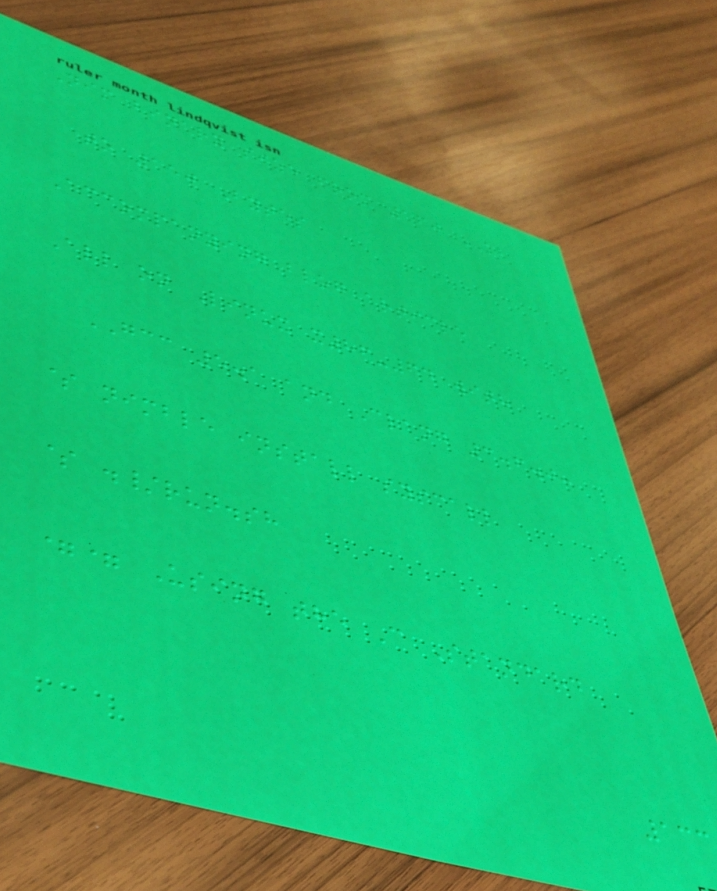Nim binary size from 160 KB
to 150 Bytes
Accompanying blog article
All on Linux x86-64 with
GCC 5.1 and Clang 3.6.0:
$ nimble install syscall
$ ./run.sh
== Using the C Standard
133
